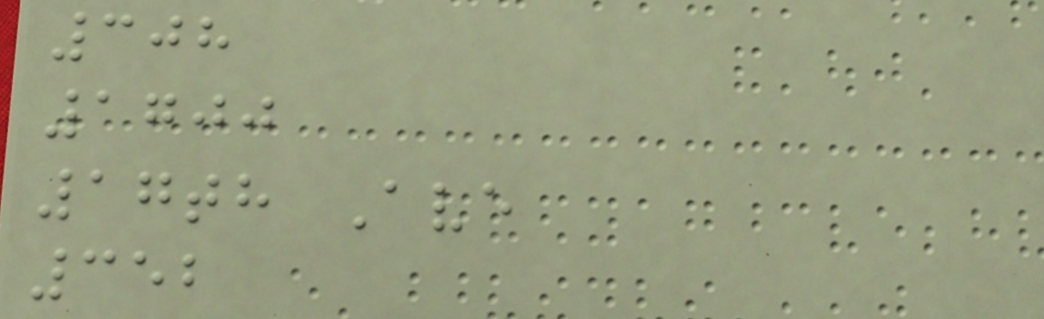308
1700
17th Ave
352
